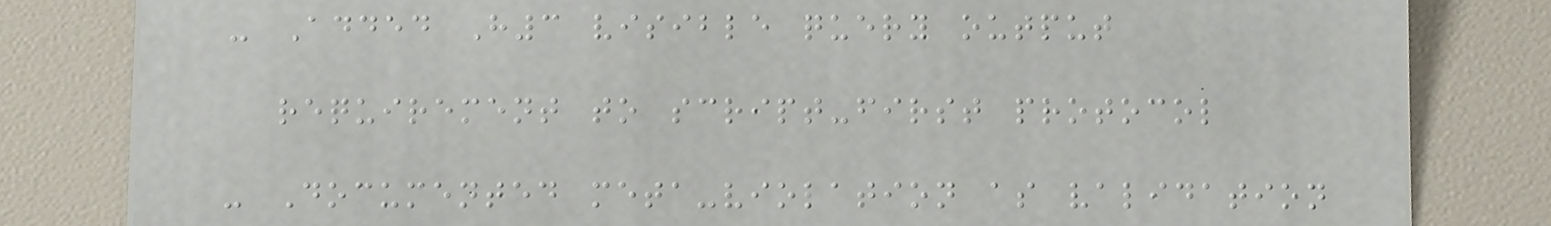- Added H3 visible query output
requirement to script-first protocol
- Documented meta-violation as validation
